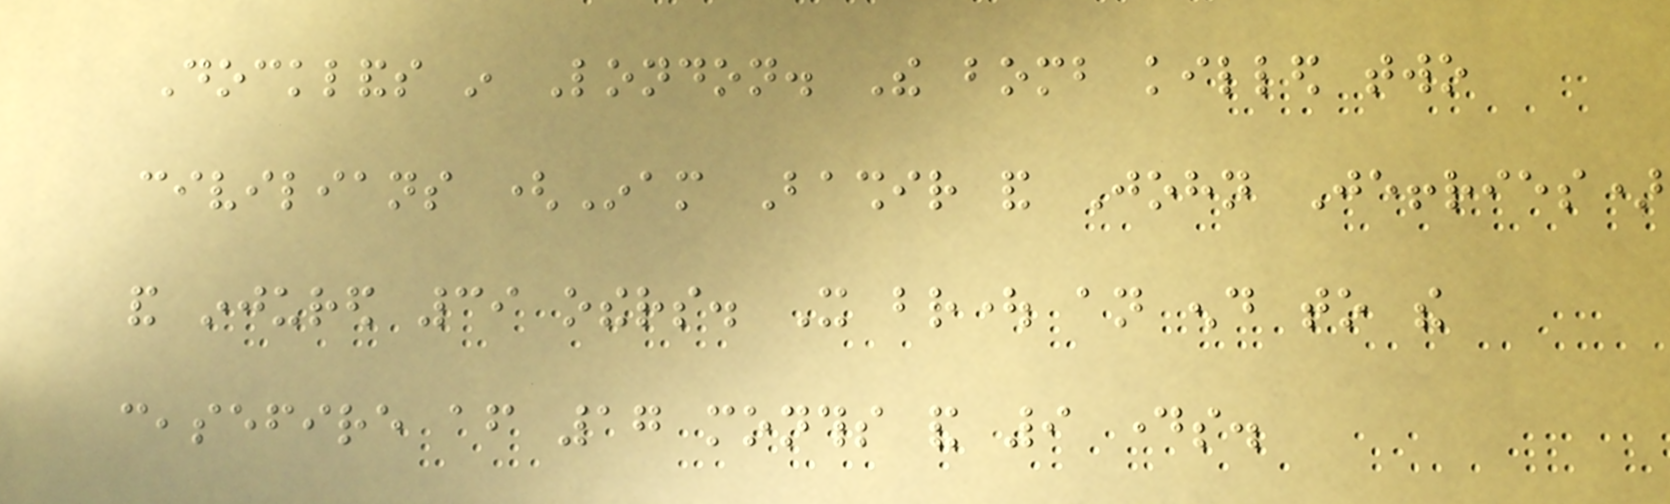Docklands in London. The bomb killed two
civilians (Inam Bashir and John Jeffries)
and injured 39 others. It brought an end to the
ceasefire after 17 months and 9 days.
